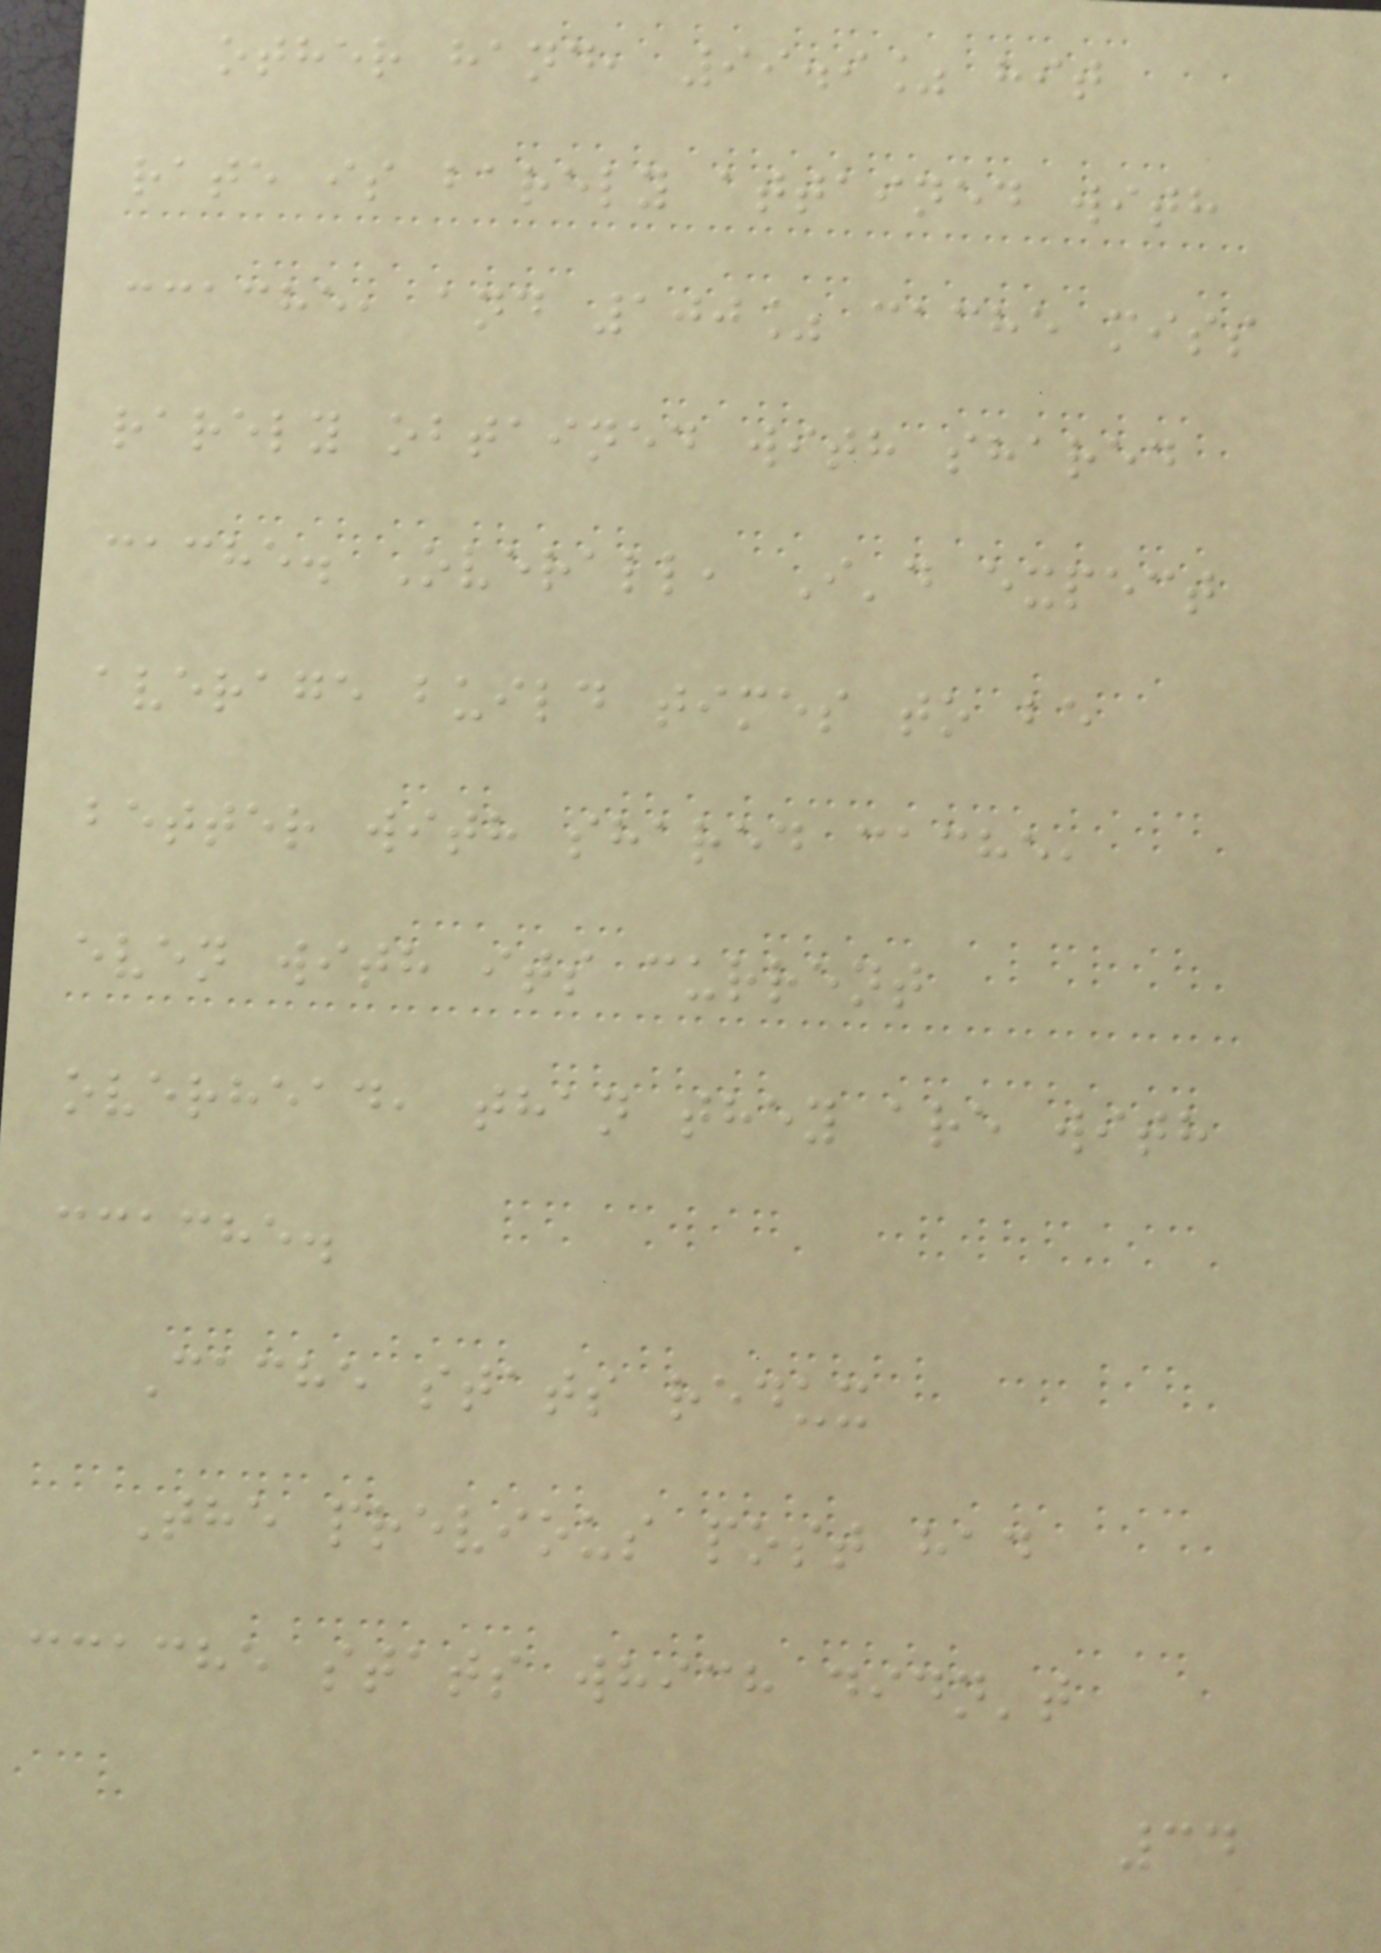other hand, 99.9% hit
rate is barely attained with
ccache, and 100% cache miss
rarely obtained with shared
cache. Overall, I'd expect
average build times to be
better with shared cache,
even with its current
overhead, than they are with
ccache.
Cache stats redux
The previous post had
ccache stats which didn't
34
